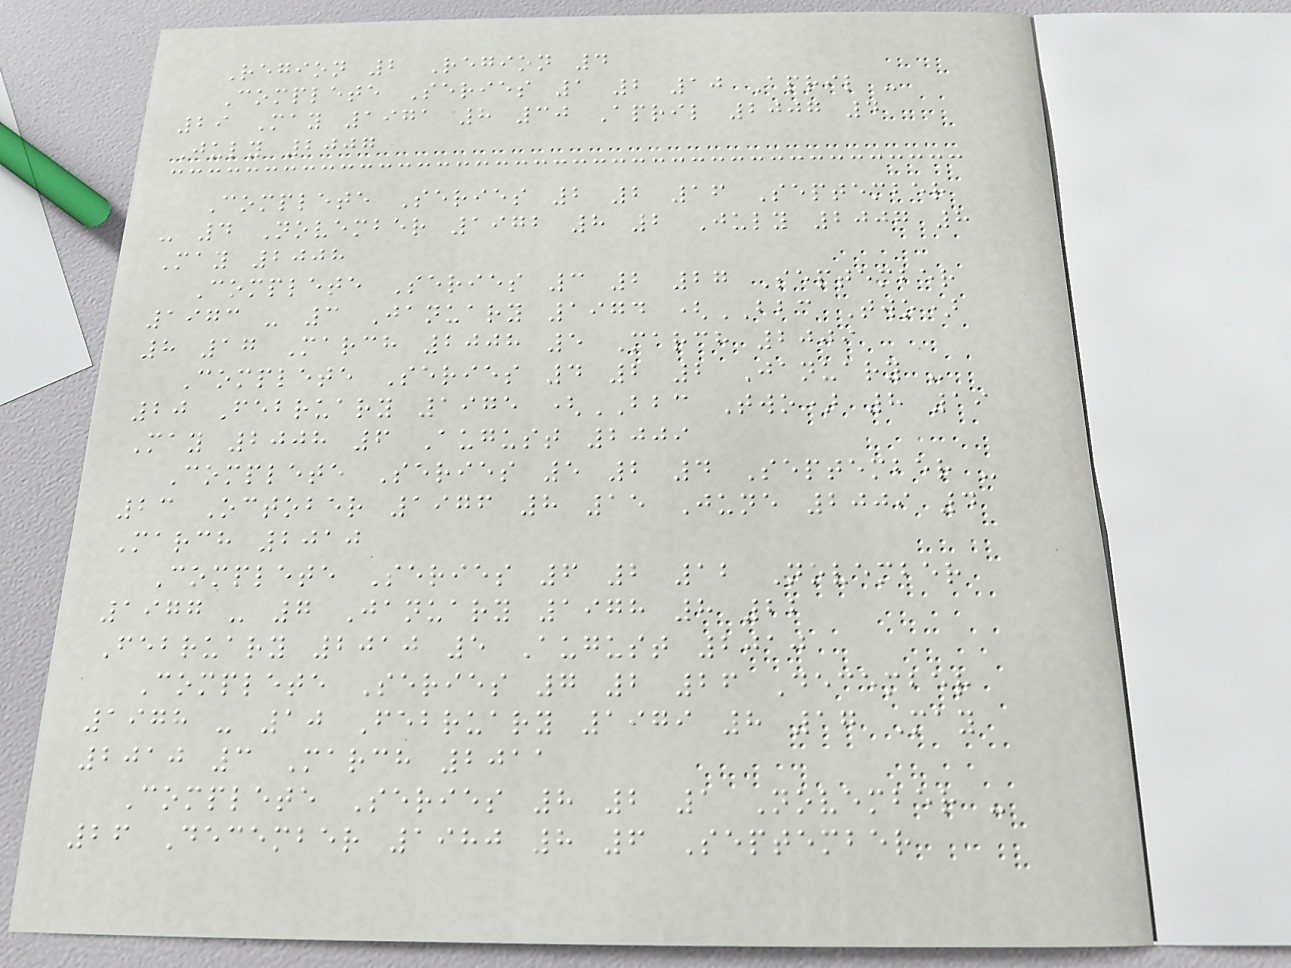Region 2 Region 4
Complete Series 1 2 10 April -
29 May 1971 8 30 April 2007 4
July 2007
Complete Series 2 2 16 September
- 4 November 1972 8 2 July 2007 8
May 2008
Complete Series 3 2 27 September
1973 - 3 January 1974 (BBC Two)
8 17 March 2008 5 March 2009
Complete Series 4 2 2 January -
20 February 1975 (BBC Two) 8 19
May 2008 6 August 2009
Complete Series 5 2 4 September -
23 October 1976 8 15 June 2009 4
March 2010
Complete Series 6 2 12 November
1977 - 7 January 1978 8 22
February 2010 5 August 2010
Complete Series 7 2 26 December
1978 - 10 February 1979 8 17 May
2010 3 March 2011
Complete Series 8 2 1 November -
26 December 1980 8 6 September
